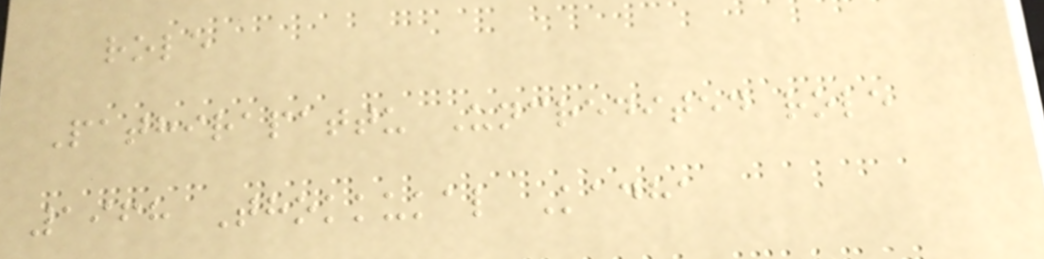role
Pathirapattu Uncredited role
1968 Thokkukal Kadha
